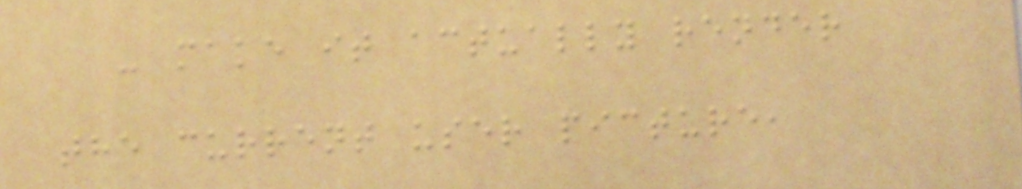- make it actually render
the current user picture,
